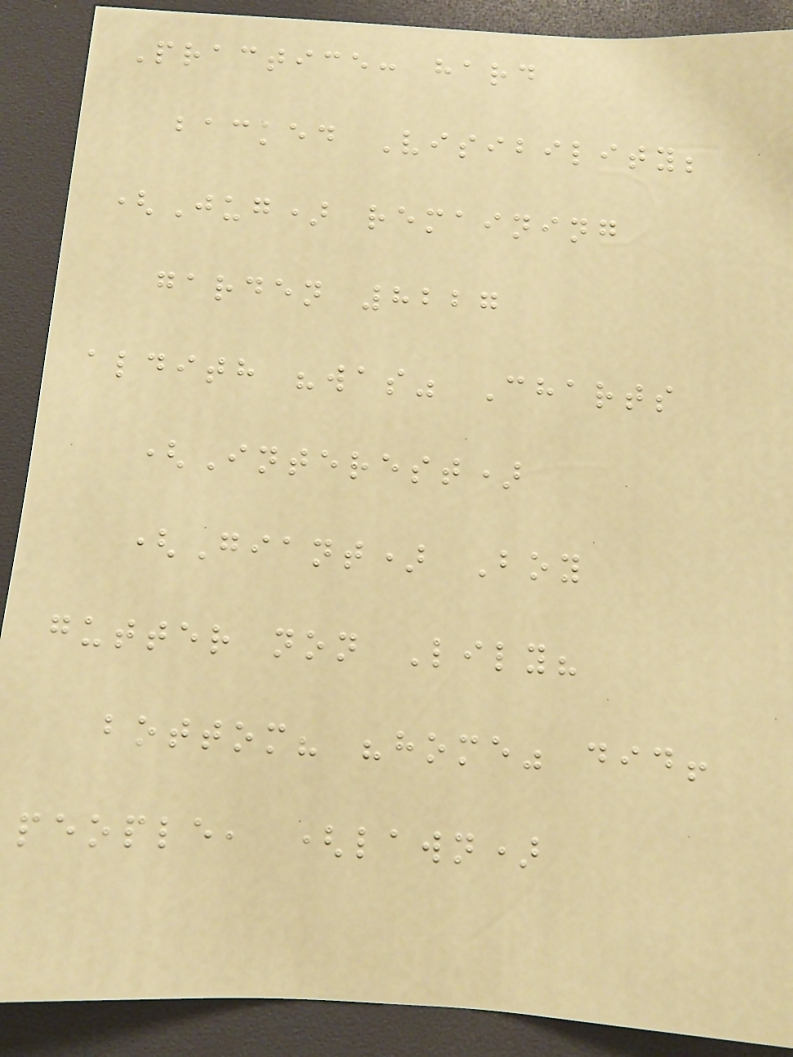Practice: hard
backed Visibility;
(Jug) remaining
garden 8227
aldith "was" Charts
(Interest)
(Giant) Boy
gutter non Lily?
bottom? "home" did!
people, (lawn)
